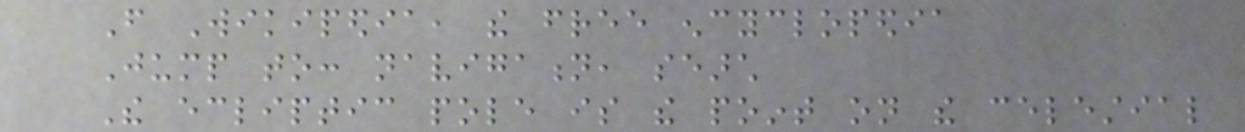From Wikipedia, the free encyclopedia
Jump to: navigation, search
The ecliptic pole is the point on the celestial
